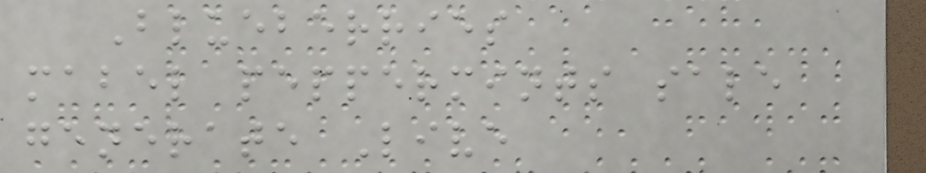Blueberries
mabel peppermints sale
generate Live
